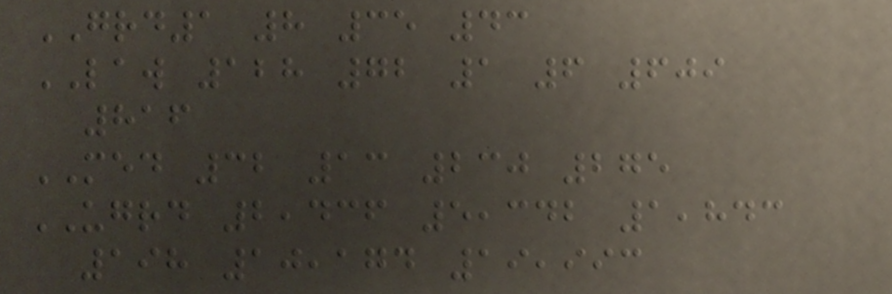GRD1 8 35 43
LAW 128 72 1 6 609
816
MED 32 13 230 275
UGRD 2,436 5,342 1,843
198 10,174 19,993
